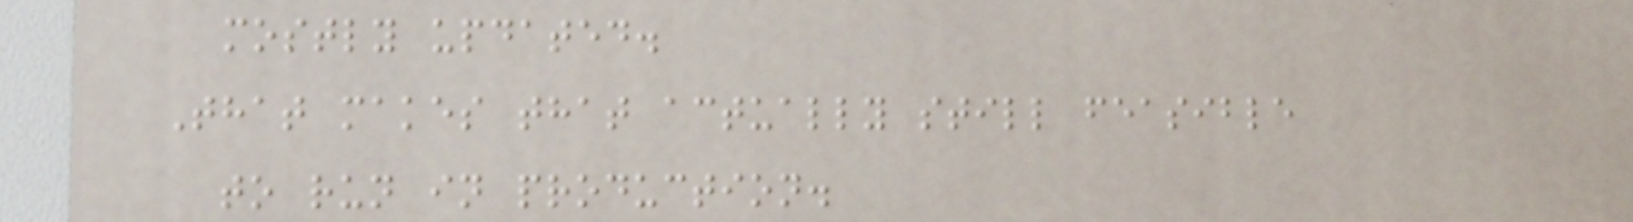mostly updated.
That makes that actually still feasible
to run in production.
